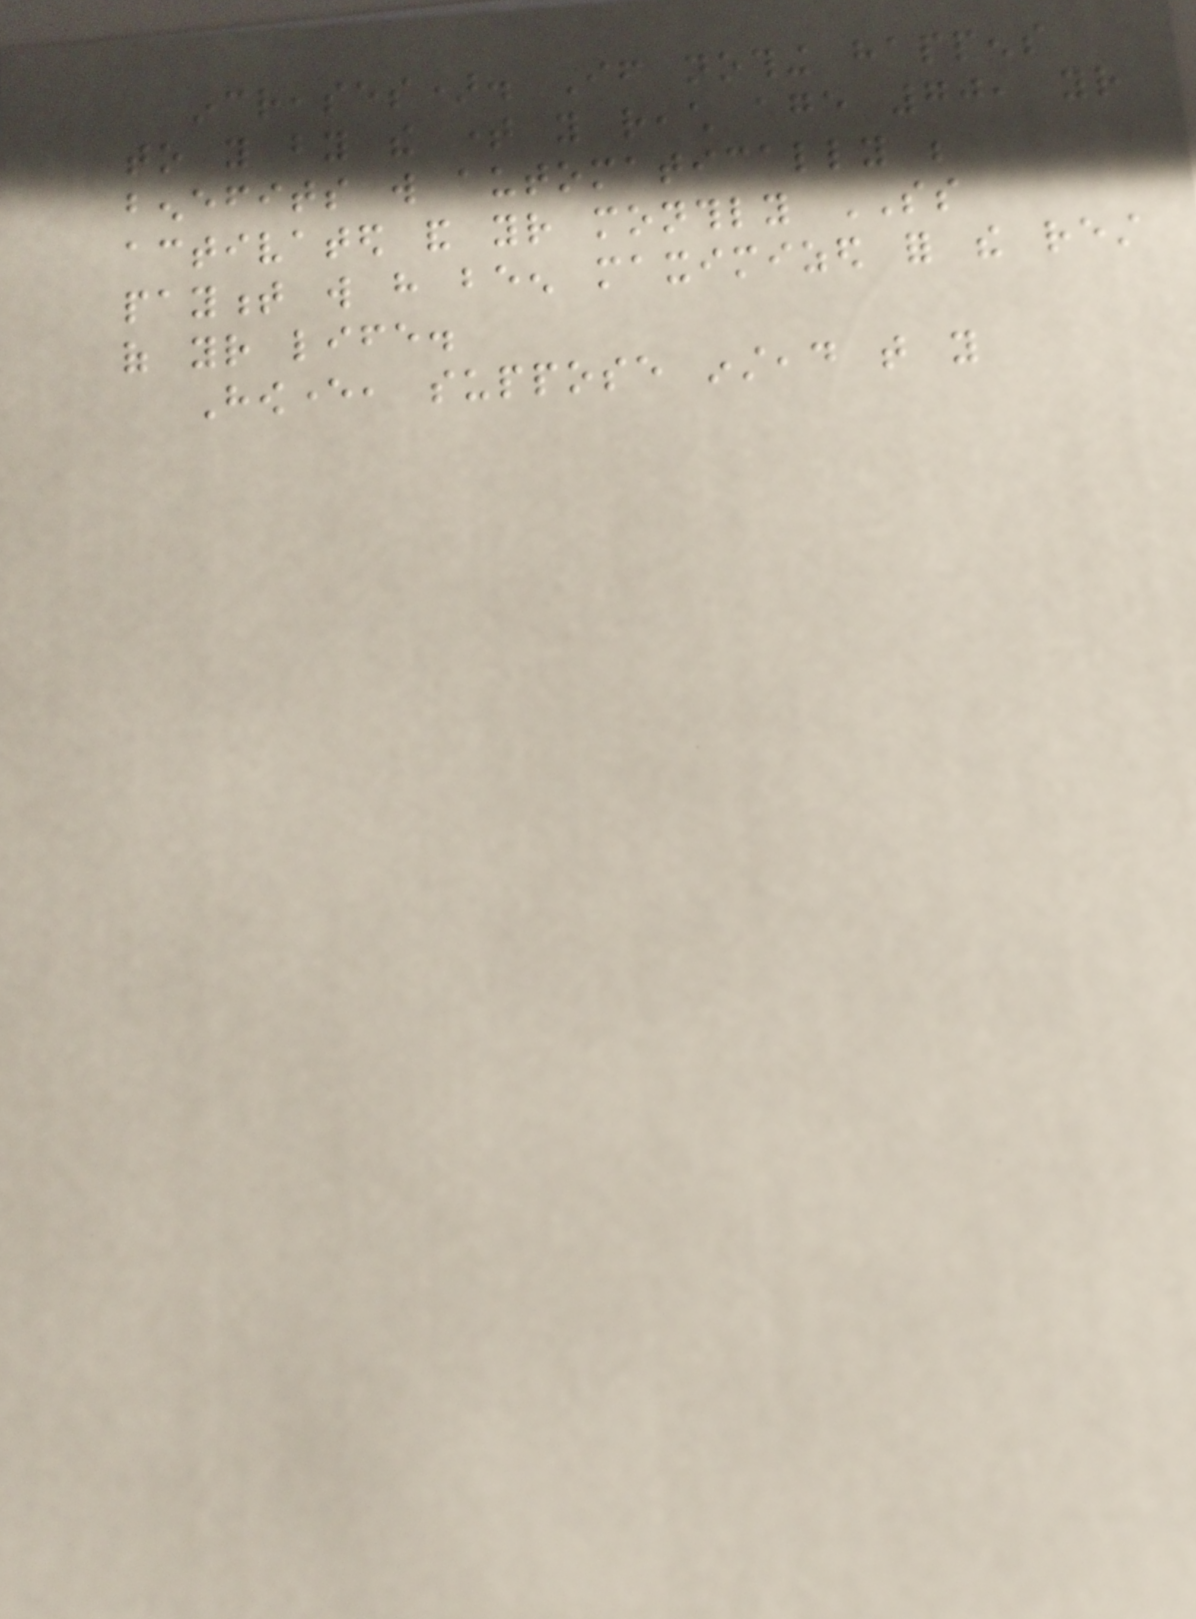increases). If nothing happens
to you by the time you reach age 70, your
benefits will automatically be
activated and your monthly SS
payment will have been maximized for the rest
of your life.
However, suppose instead that you
